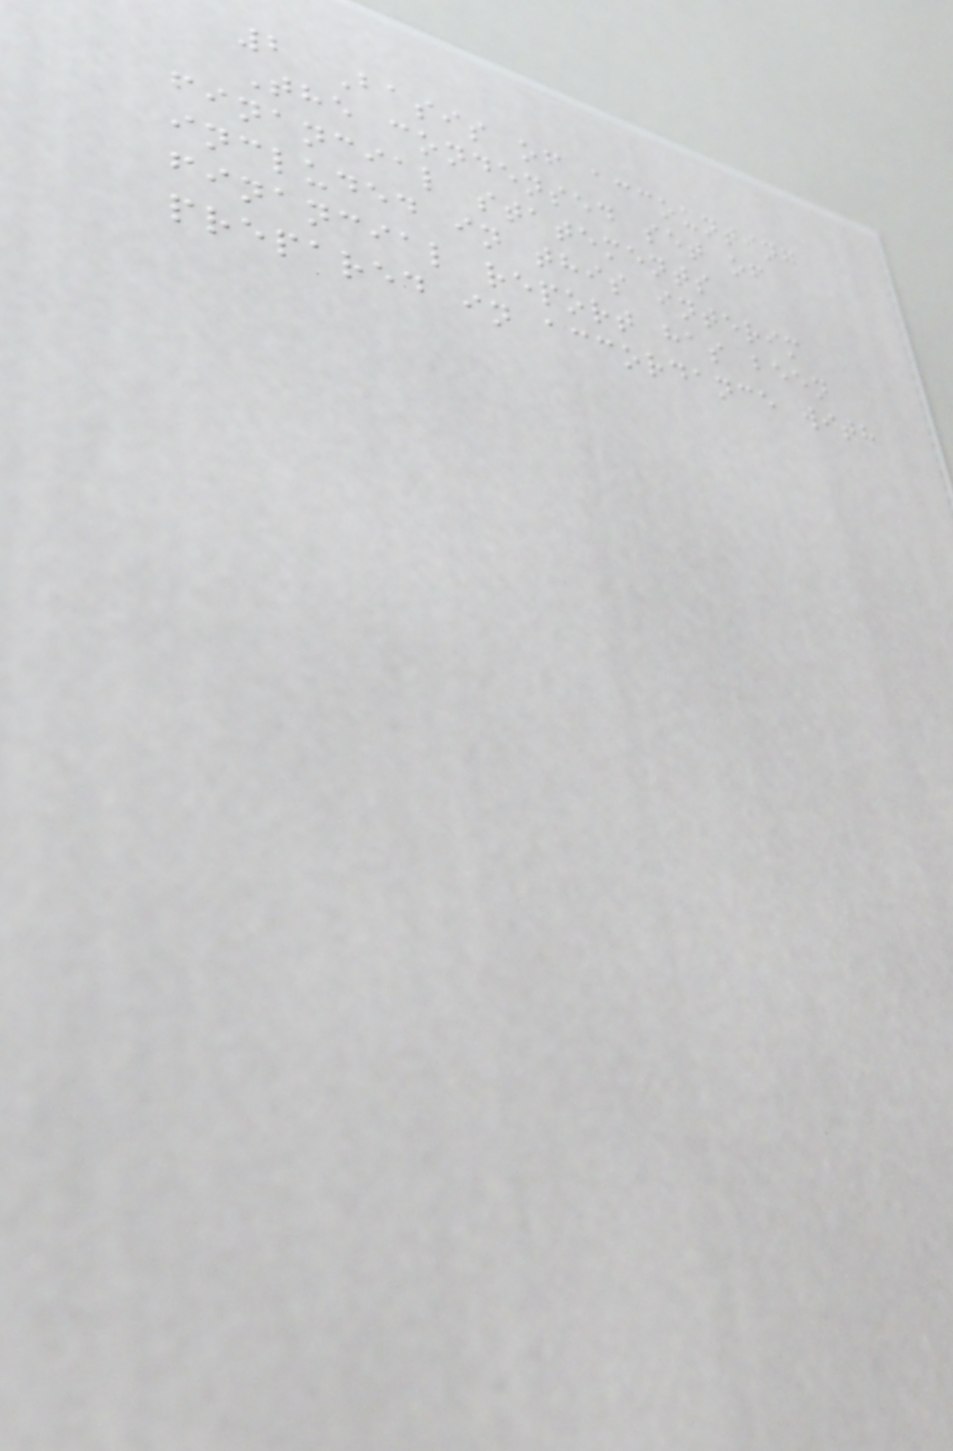2 Basis of accounting
The condensed set of
financial statements
included in this interim
financial report has been
prepared in accordance with
